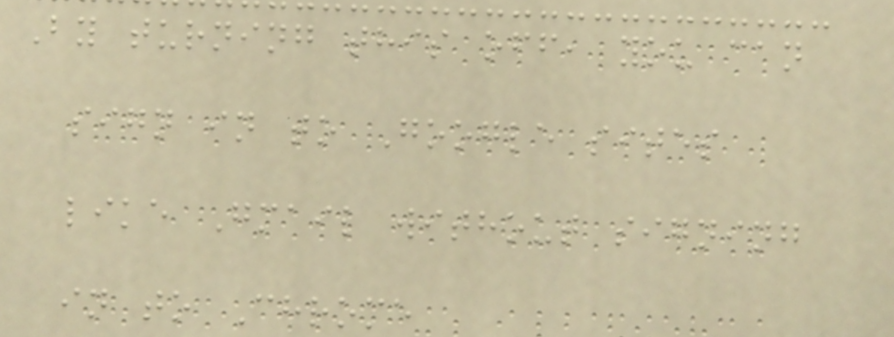By turning this off, you can
sign in to Google sites
like Gmail without signing
in to Chrome
